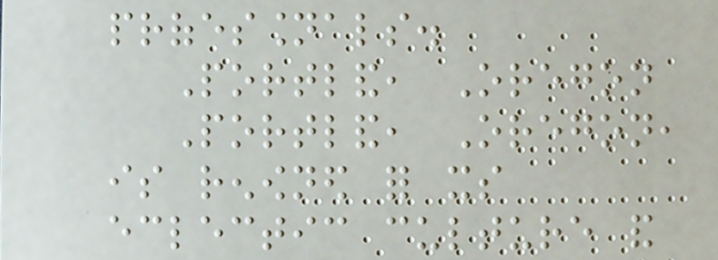professionals.
Portland, Oregon
Portland, Oregon,
is renowned for its
eclectic culture and
